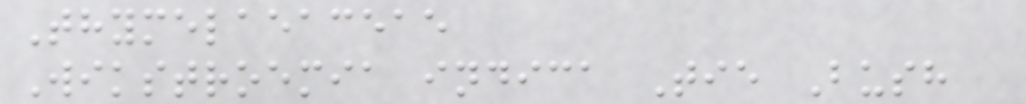Thymelaeaceae
Wikstroemia indica Tie Bush
